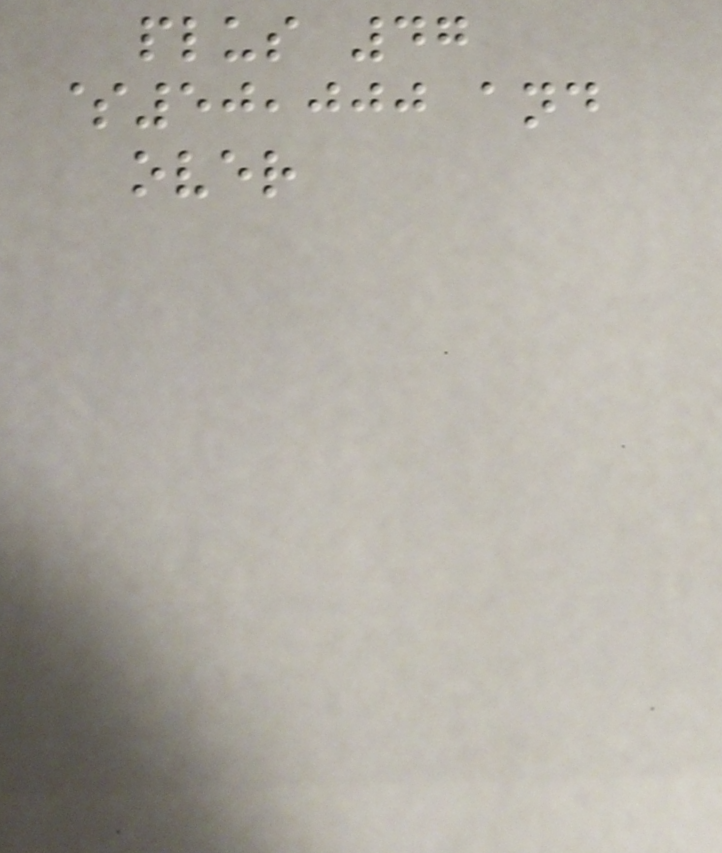plus 47
$50,000 and
over
